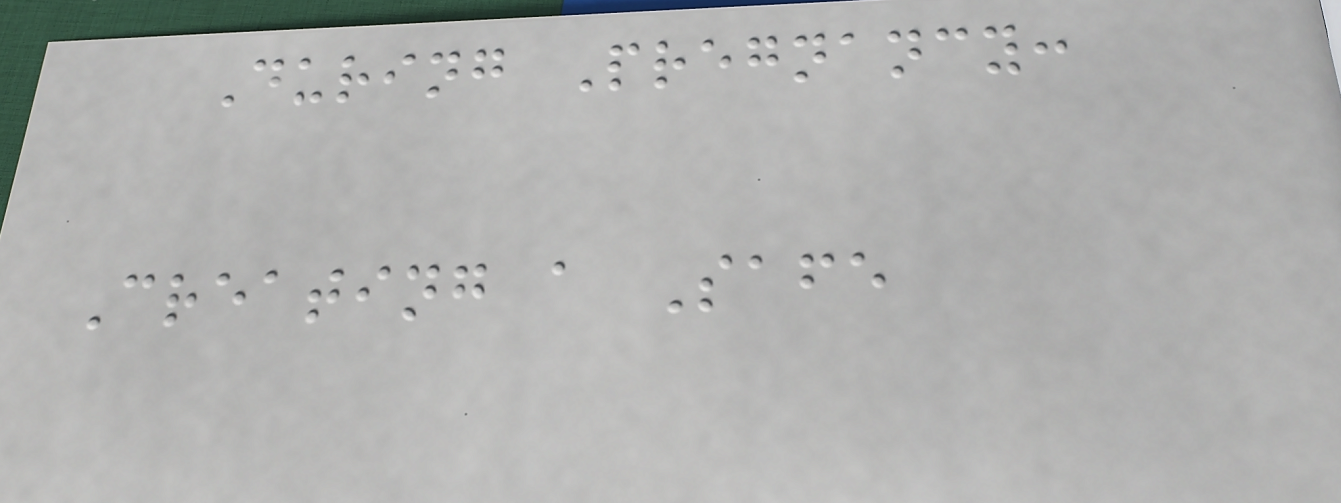During Pregnancy:
Creating a Safe
